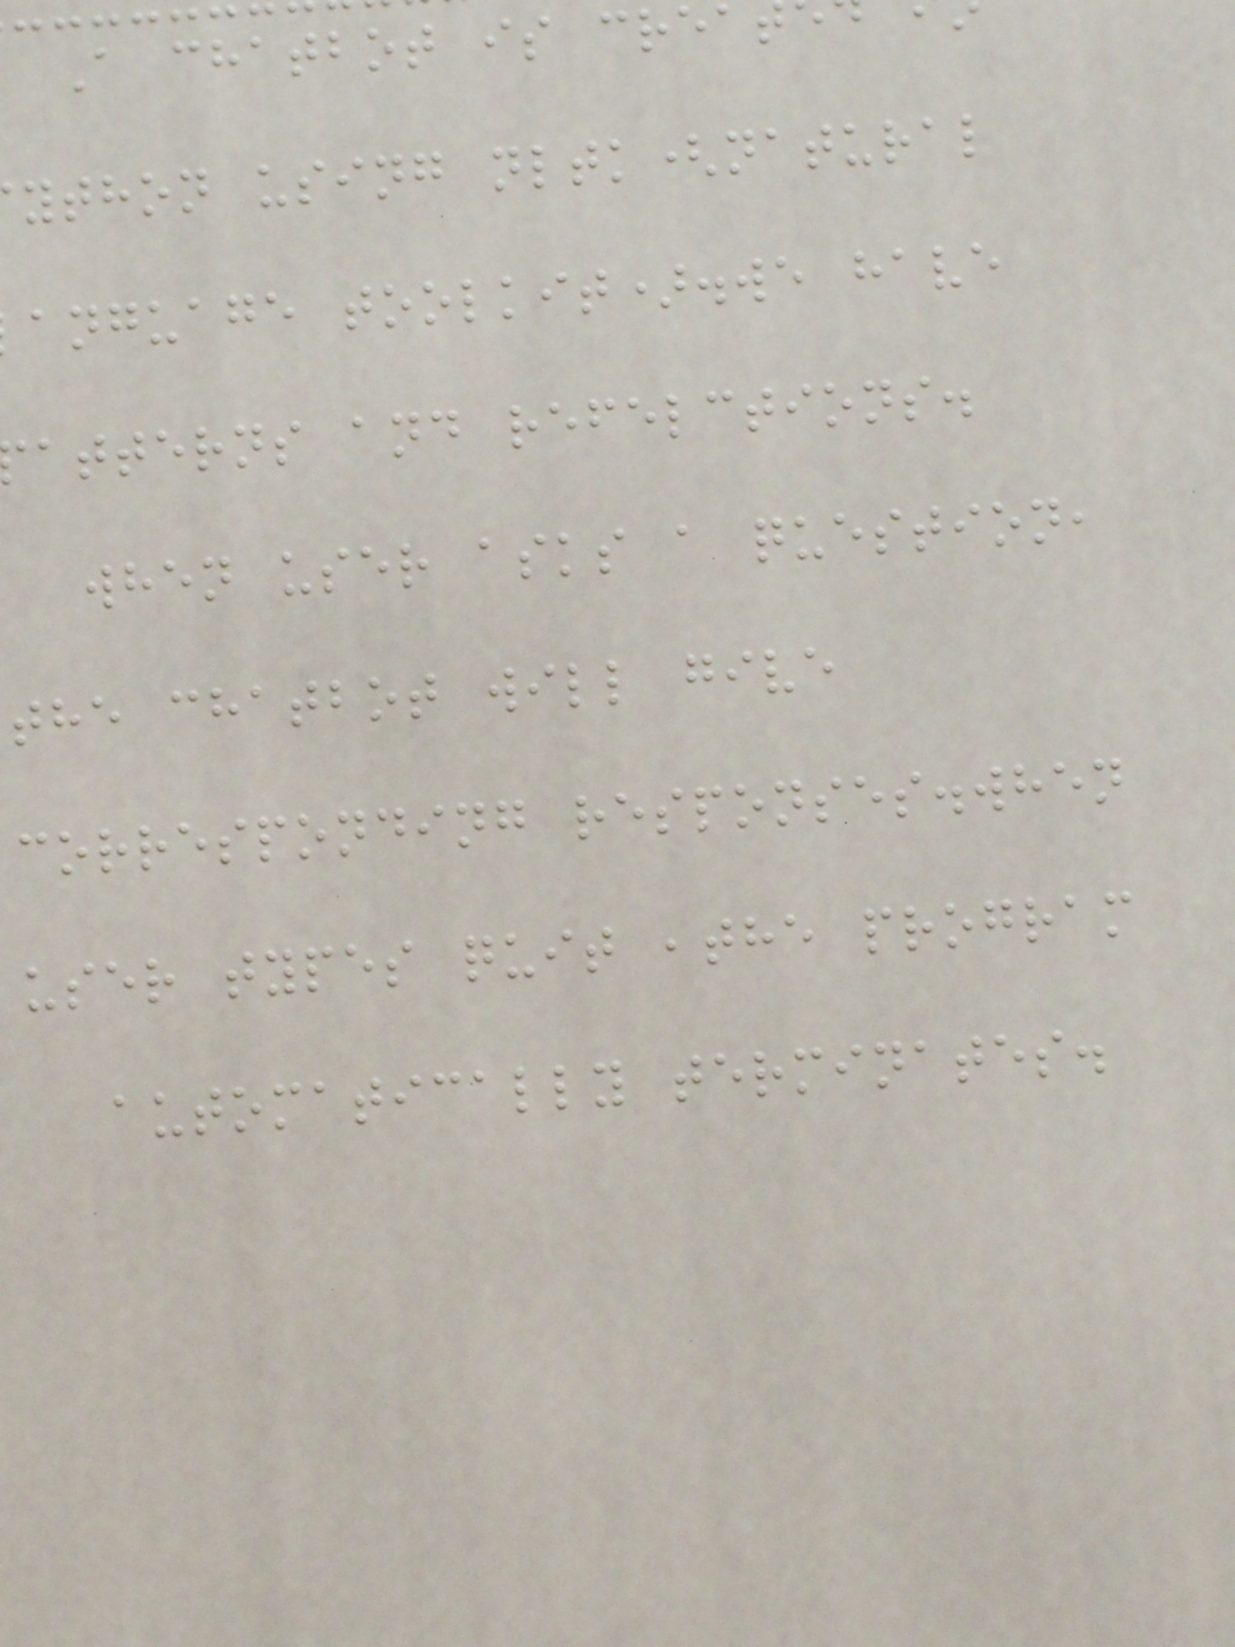A chatbot is crea
ython using nltk(natural
anguage toolkit).we have
atterns and refelctions.
when user asks a question,
the chatbot will give
corresponding responses.when
user types quit ,the program
automatically terminates.
